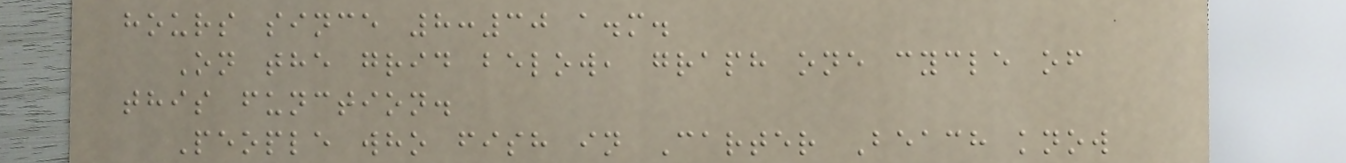hours since 8:30 a.m.
On the grid below, graph one cycle of
this function.
People who fish in Carter Beach know
